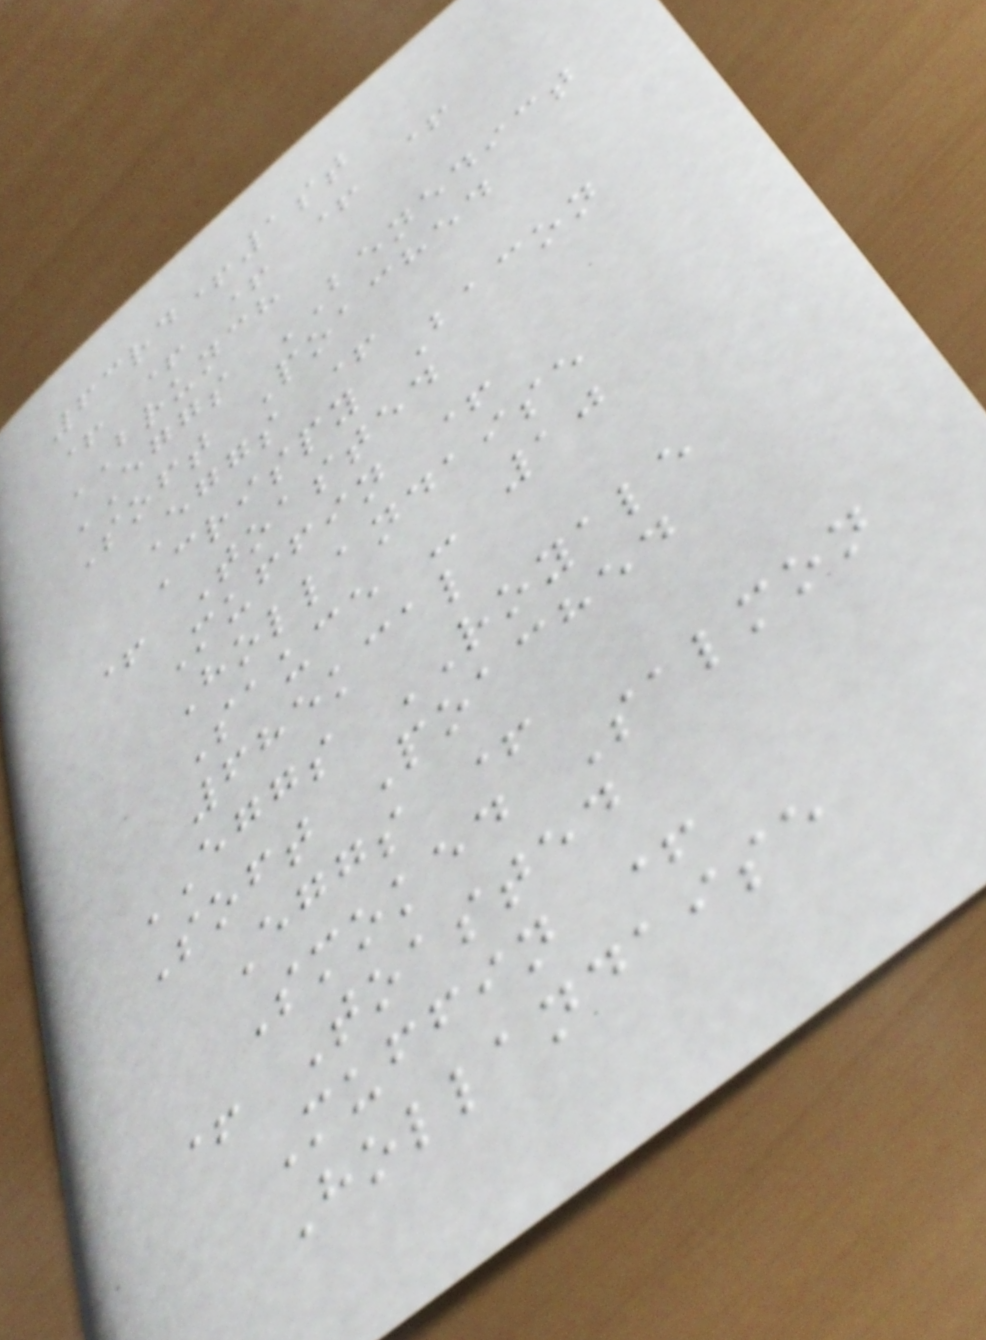63rd+1st
+ + + + +
BRUNCH
EGGS BENEDICT
Soft Poached
Eggs +
Crispy Bacon
+ Toasted
Muffin +
Hollandaise
Sauce - 10
685kcal
EGGS ROYALE
Soft Poached
Eggs +
Smoked Salmon
+ Toasted
Muffin +
Hollandaise
